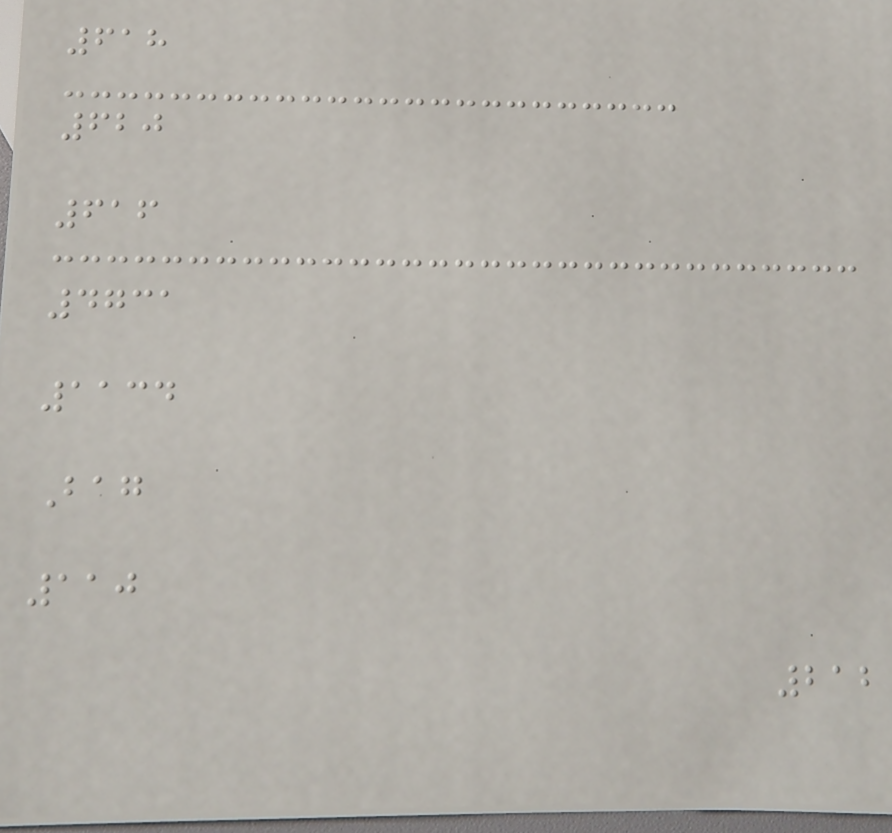618
620
616
4731
1134
Bag
110
212
